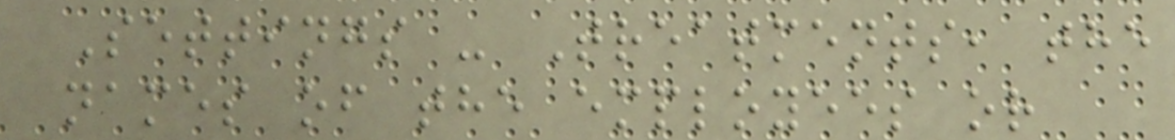Settings - Treatments, the
names of the employees or
